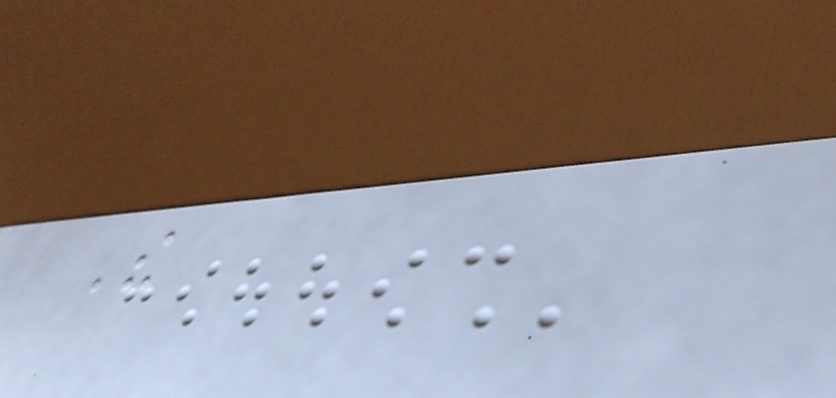The
